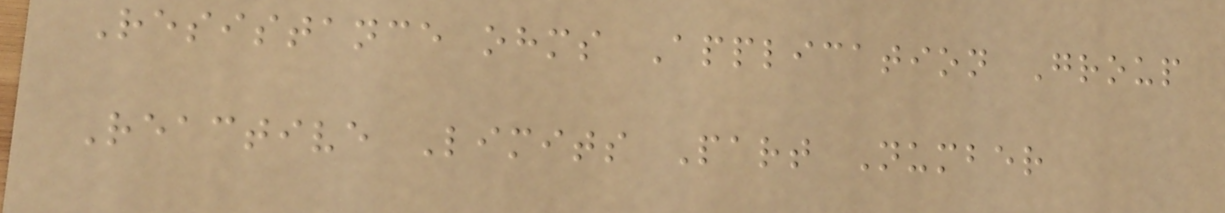Resistance ohms Application Group
Reactive Limits Part Number
